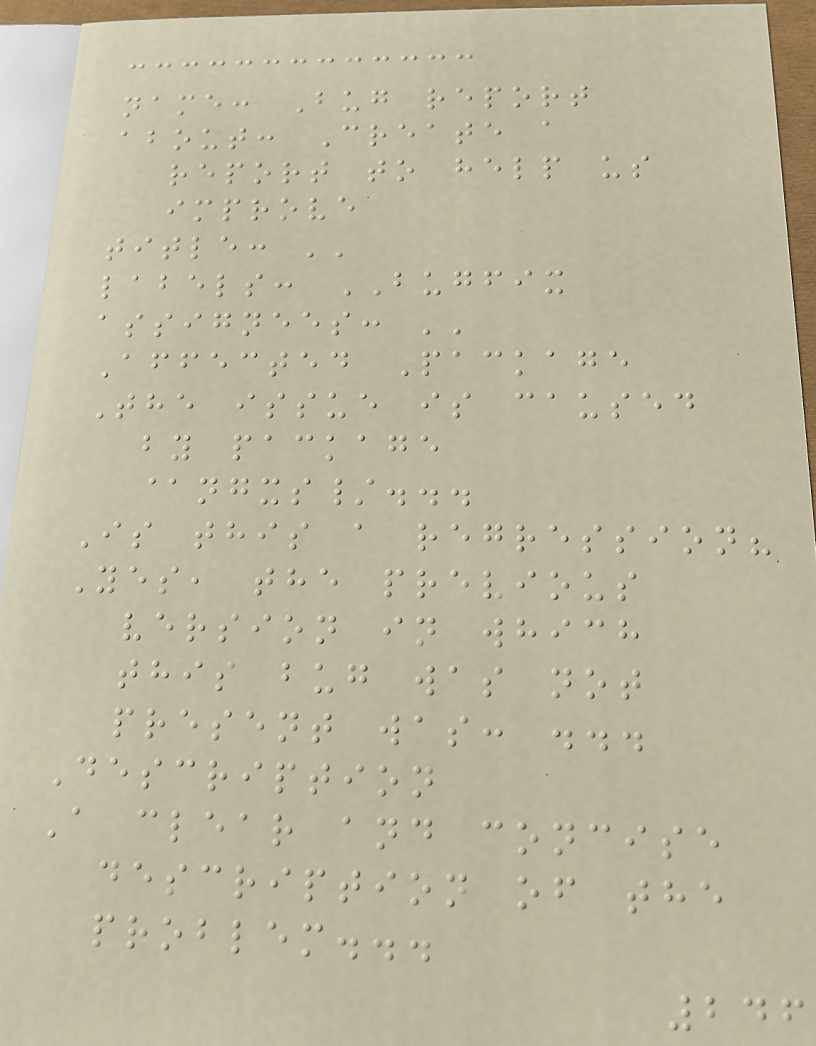name: Bug report
about: Create a
report to help us
improve
title: ''
labels: BUGFIX
assignees: ''
Affected Package
The issue is caused
by package
@ngxs/...
Is this a regression?
Yes, the previous
version in which
this bug was not
present was: ...
Description
A clear and concise
description of the
problem...
246
